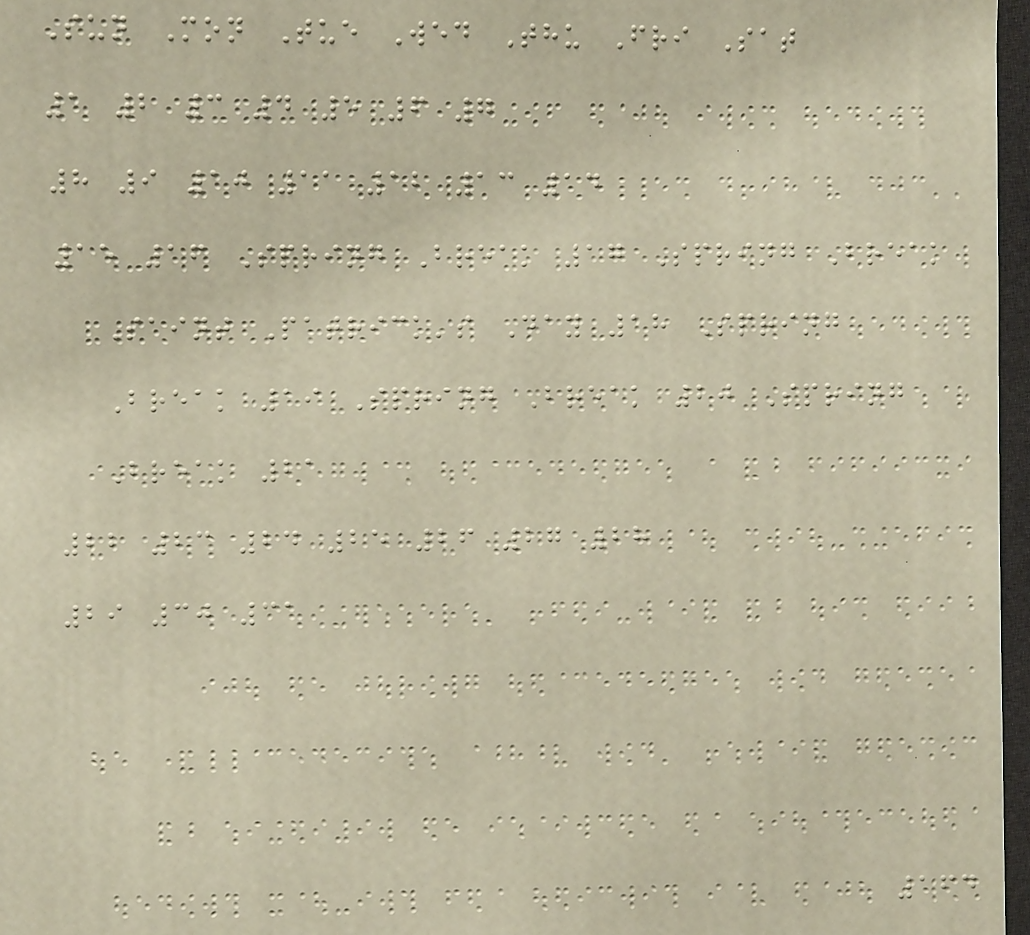Sun Mon Tue Wed Thu Fri Sat
1 2 3 4 5 6 7
8 9 10 11 12 13 14
15 16 Spring Break 17 Spring Break
Saint Patrick's Day 18 Spring
Break 19 Spring Break 20 Spring
Break 21
22 23 24 25 26 27 28
29 30 31
164
